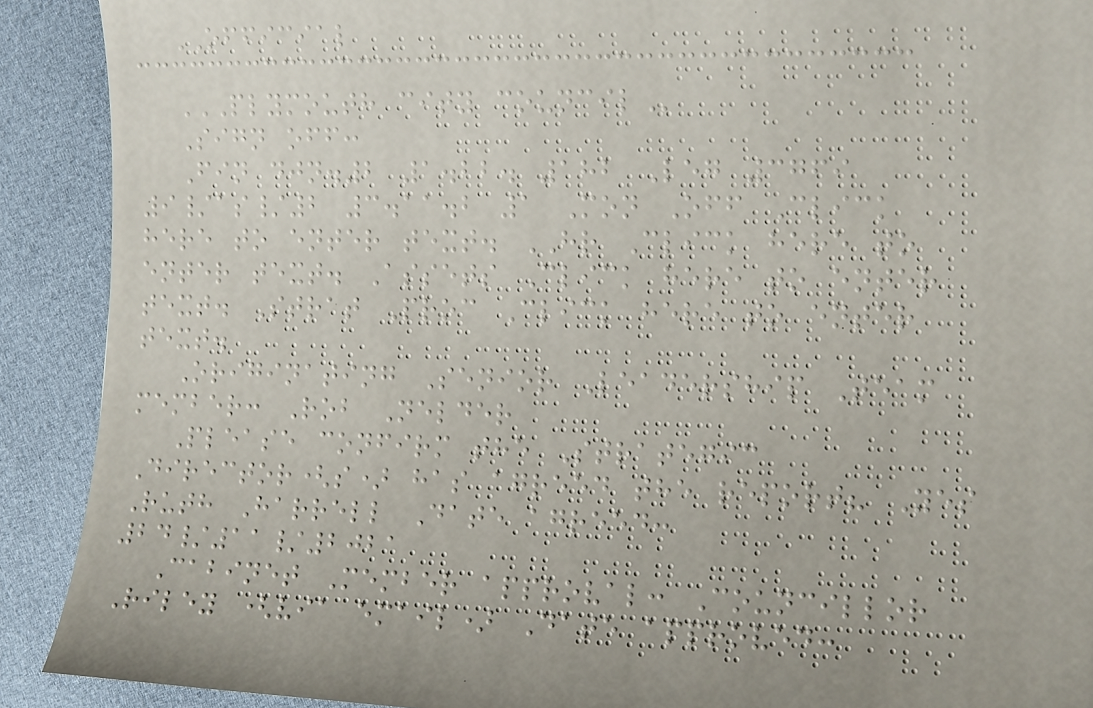OFFICIAL
PLYMOUTH CITY COUNCIL
Sign off:
Fin djn.2 1.22. 182 Leg 3769
9/as/2 3.11.2 1 Mon Off Click
here to enter text. HR Click here to
enter text. Assets Click here to enter
text. Strat Proc Click here to enter
text.
Originating Senior Leadership Team
member: Rob Nelder
Please confirm the Strategic
Director(s) has agreed the report? Yes
Ruth Harrell Date agreed:
24/11/2021
Cabinet Member approval: Councillor
Riley (via email) Date approved:
